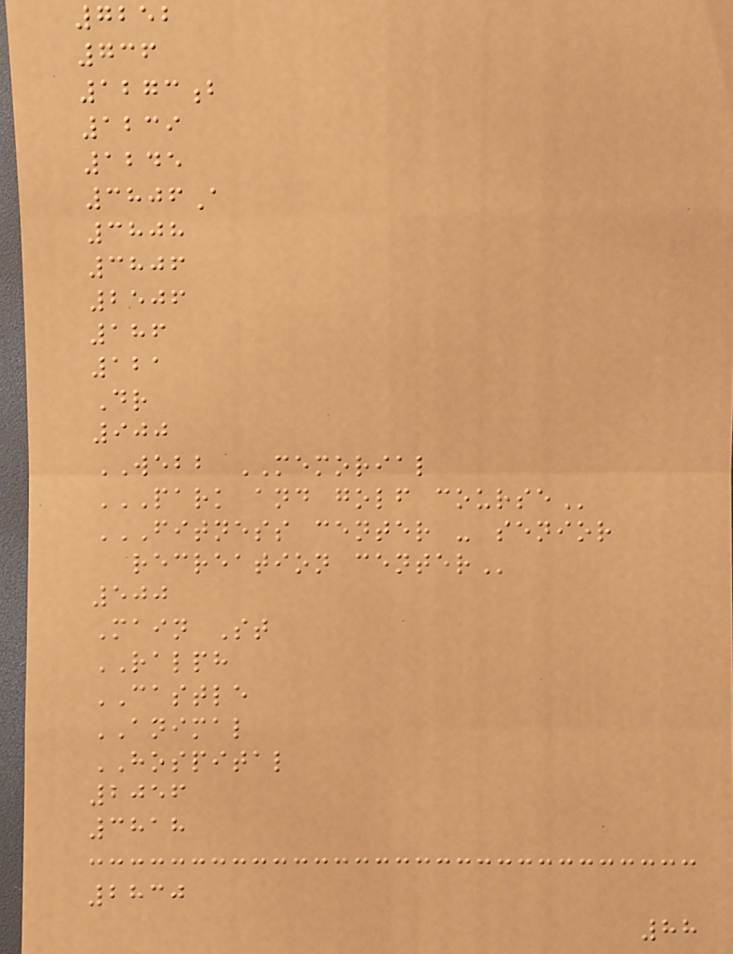7252
736
1273b
1239
1245
3806A
3808
3806
2506
186
121
Dr
900
WEBB MEMORIAL
PARK AND GOLF COURSE
FITNESS CENTER - SENIOR
RECREATION CENTER
500
Main St
RALPH
CASTLE
ANIMAL
HOSPITAL
2056
3818
2830
88
